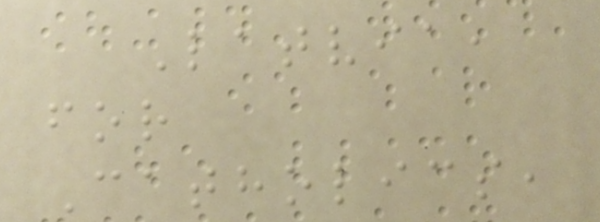Latvia,
for
Catholics,
